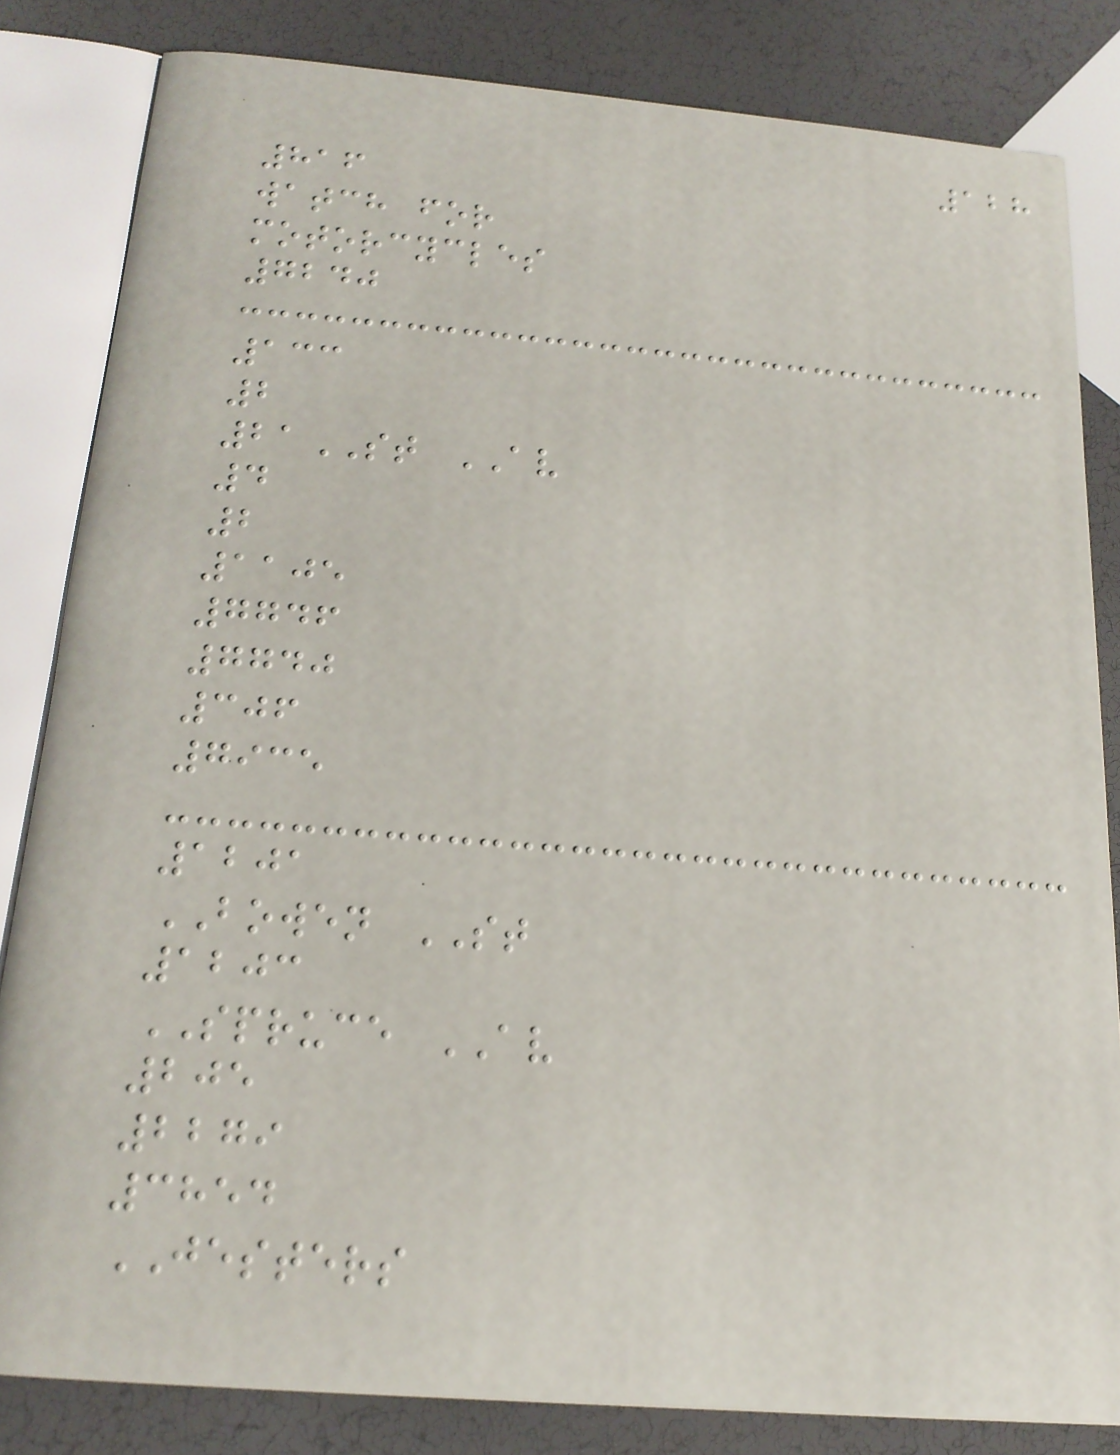128
816
watch for
motorcycles
7240
133
2
21ST AV
4
2
1105
7746
7740
306
7935
1201
BOWEN ST
1203
SPRUCE AV
205
2279
3854
JESTERS
